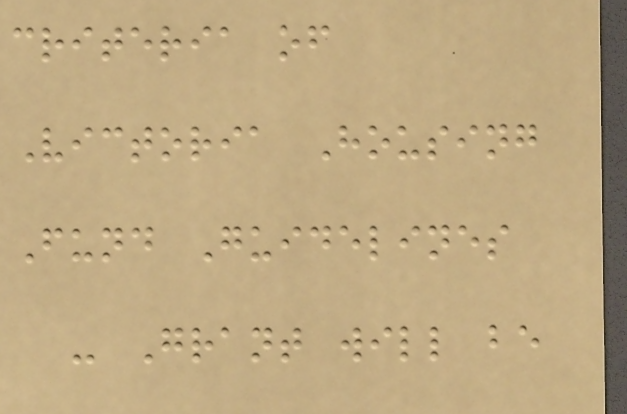criteria of
Victoria Housing
Fund Guidelines
- Grant will be
